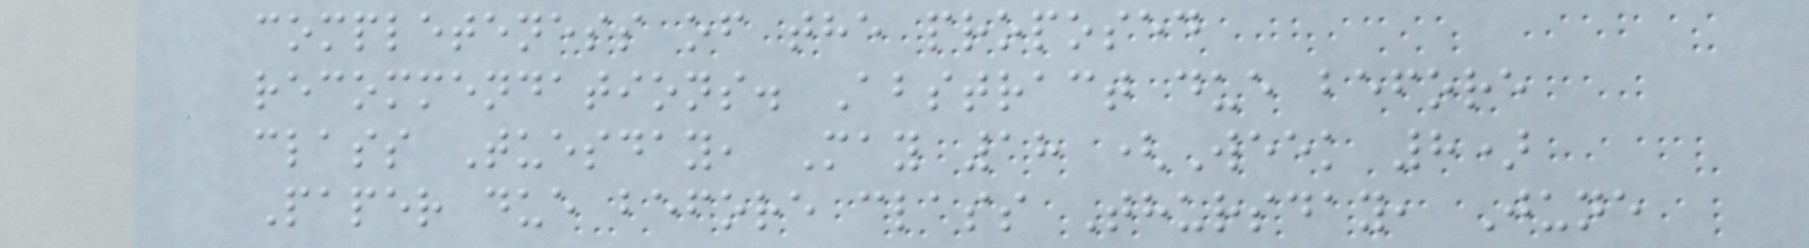completeness of the proposed
recommendations. Abstract due before
class Tuesday, May 18 (Week 8)
Paper due before class Thursday, June
